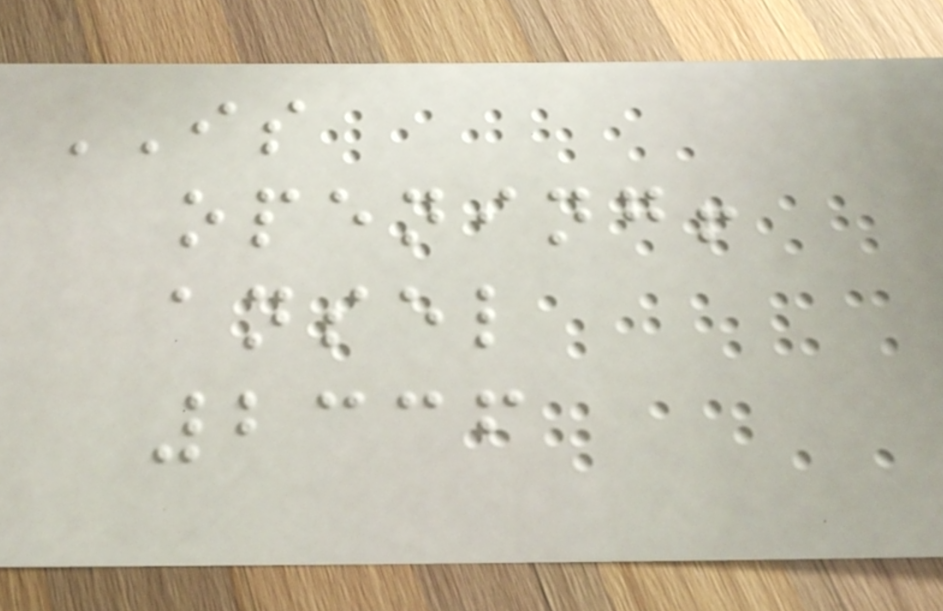IS
opening!
ansel
2336
